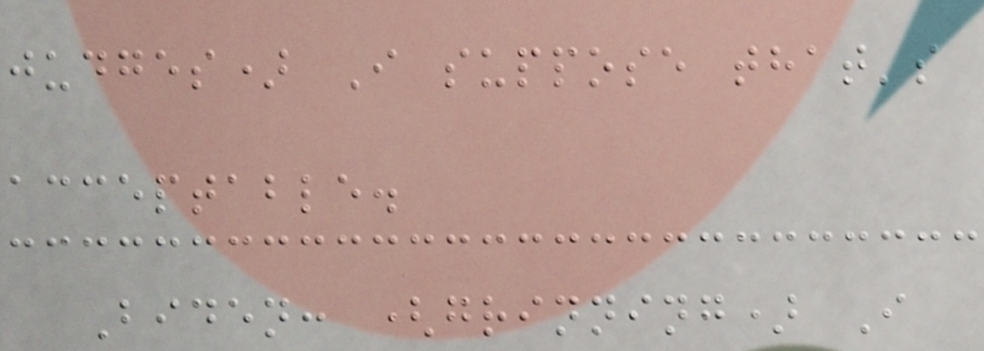judges) I suppose that's
acceptable.
Biden: (grinning) I
